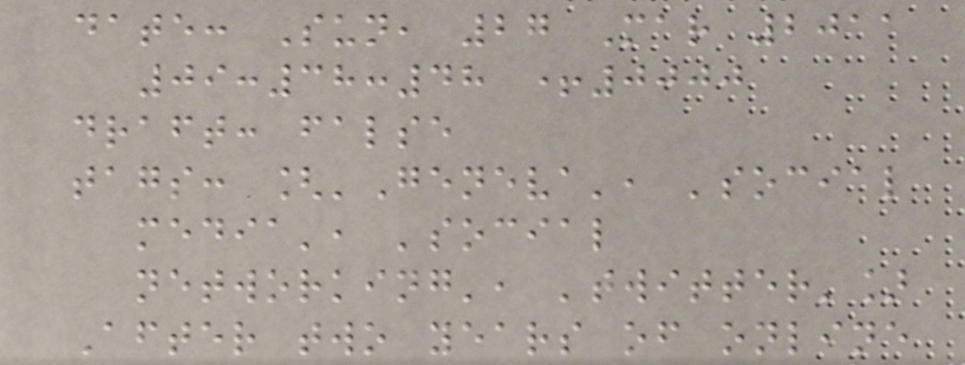date: Sun, 27 Mar 2011
09:38:48 +0000
draft: false
tags: ['Geneva', 'social
media', 'social
networking', 'twitter']
After two years of online
